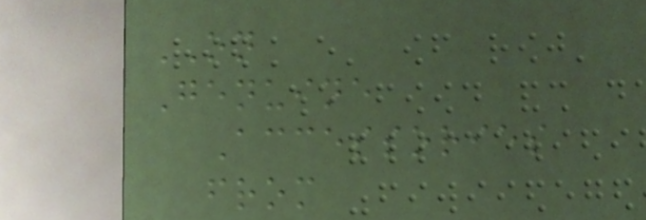ON
Genuine
Accessories
from
